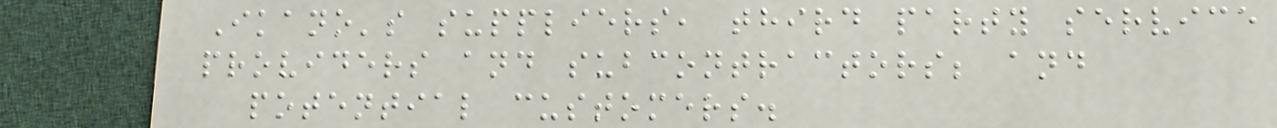Ikano's suppliers, third party service
providers and subcontractors; and
potential customers.
